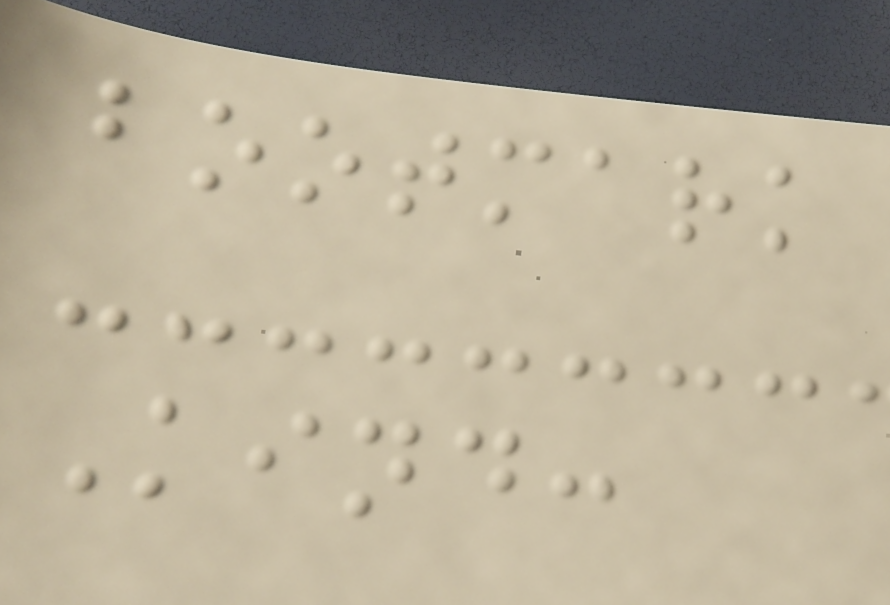bootmark
Kind:
